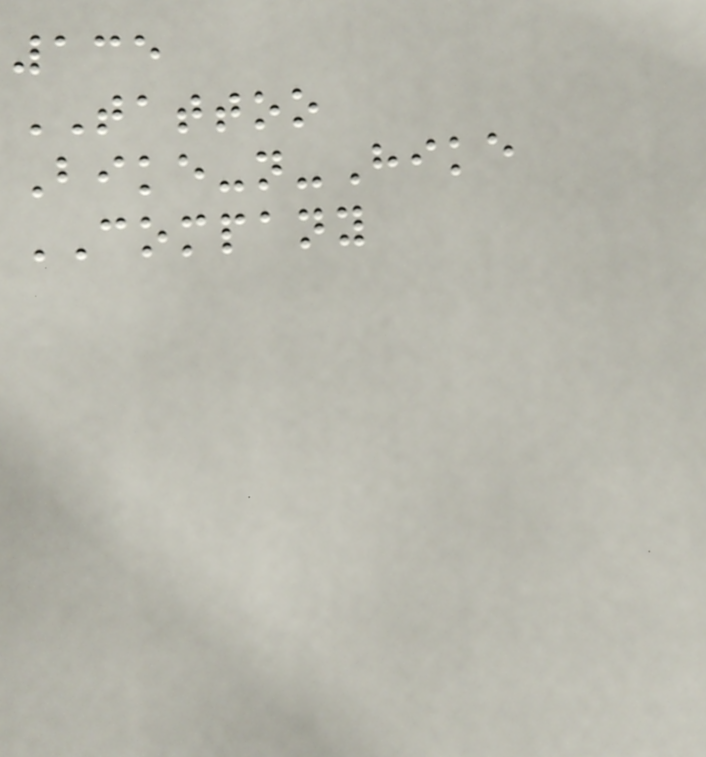135
TATTOO
Bike-n-Hike
COMPANY
